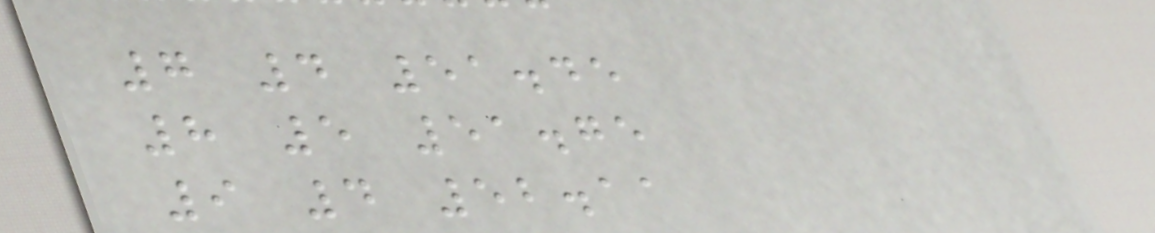7 4 51.45
8 5 51.75
9 4 52.11
